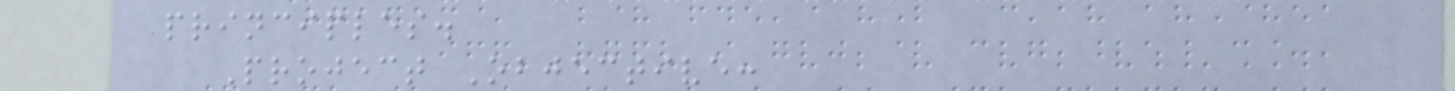principles.
Project Objective:
